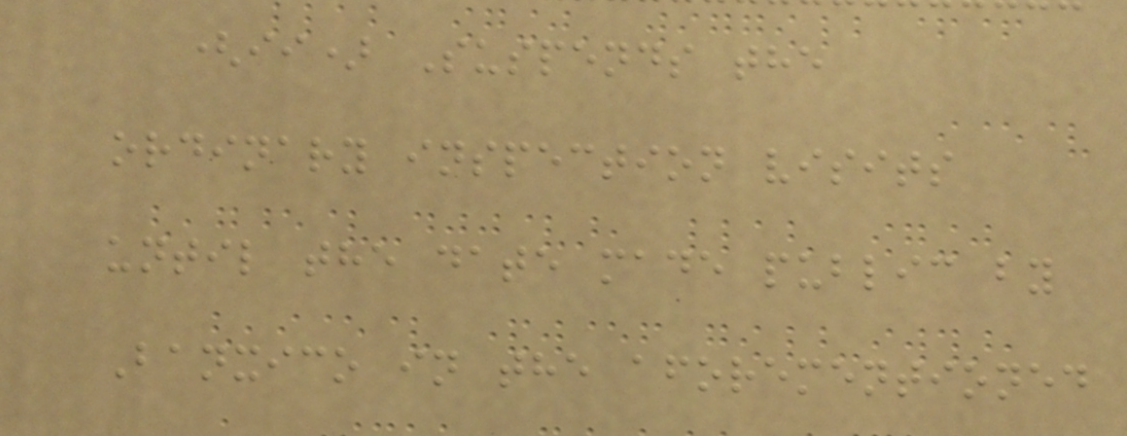(ii) Suspends the
ordinary inspection visits
until the date made public by
Banxico in the aforementioned
